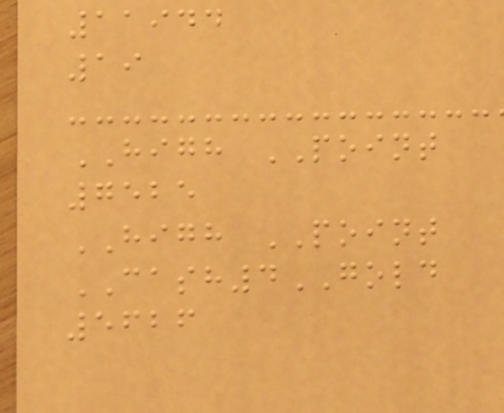11944
19
HIGH POINT
7525
HIGH POINT
CASH4GOLD
5626
